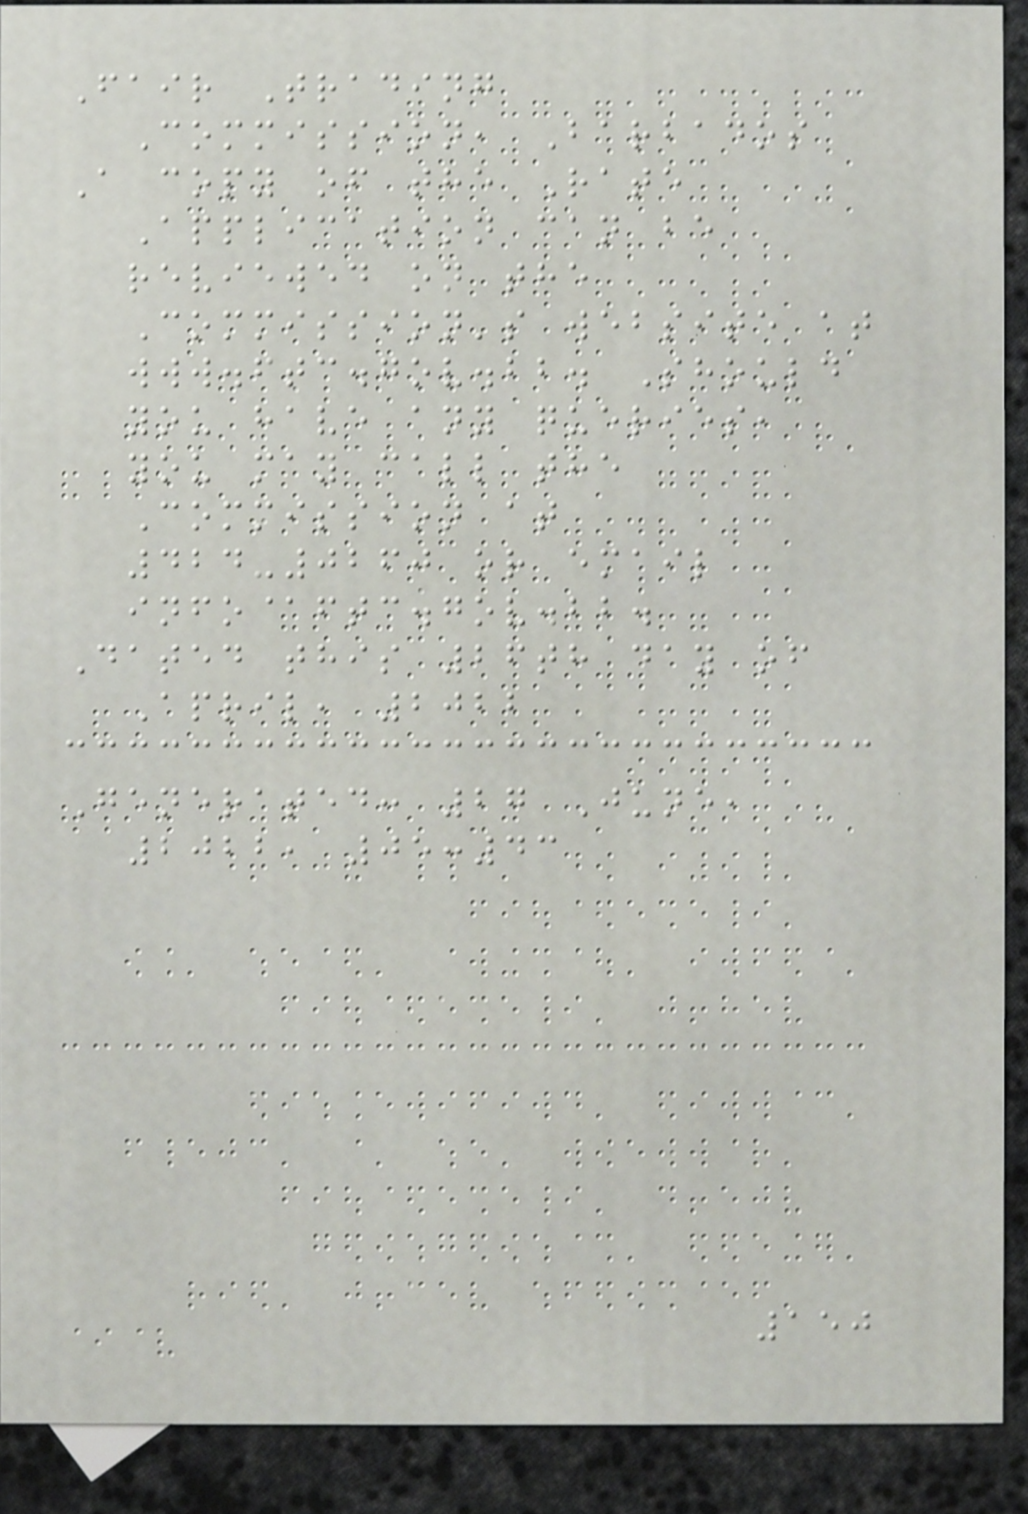Fair Trading
Commission, Barbados
A copy of the Rate
Application can be
reviewed on the
Commission's website at
www.ftc.gov.bb. Should
you have any queries,
you may call the
Commission at
424-0260 or email
info@ftc.gov.bb.
Dated this 26th day of
April, 2022
Generated: 27 June,
2022, 05:43
150
